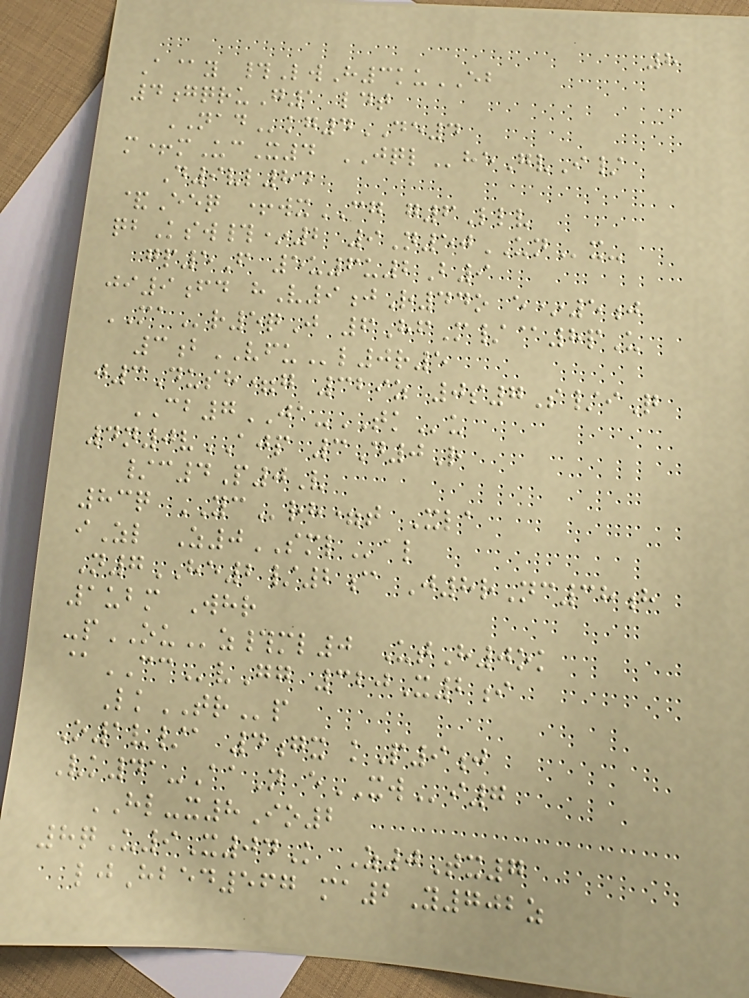8
A@y #LwH3kuEB
4gqruG1 ldt
NADkg4DE4
m+mUcX4 JQLheGvI/
D9vl84
&Eeq +wxCG g6Llv
qbKsw#*2 9N50UNx-
gp5F 5u6u2B9
ji9fd hV9jR44o e*5j
MAr5qJ 6HfM/@8pU
3bVFUl0r5
j3Dush=g 329z 0s7S/iQ
CB7JA-TKu
4n0vAJP 3D0R
/c4P0V
83q YCrh=t Xla
iZl Z0SMLal
N7HE2/2c J8rNc38h
1ubm Whr
-pOUz#ml0 UtH0ok
@CCvGg 320X2i
LkTRp
O1v/a 4gx kP9j
Vk41-AaN eXWi7
HL-x8Io2
8qU9X04K Z0Tx7
ljHbed567 ma2Y702z
